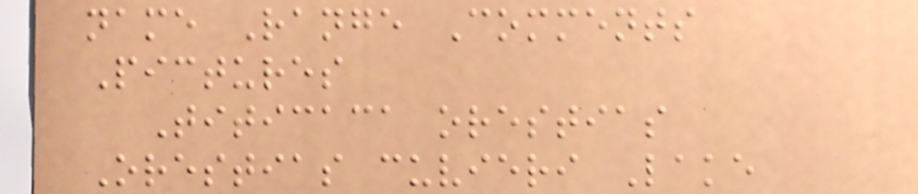name Range Comments
Pictures
Titicaca orestias
Orestias cuvieri Lake
